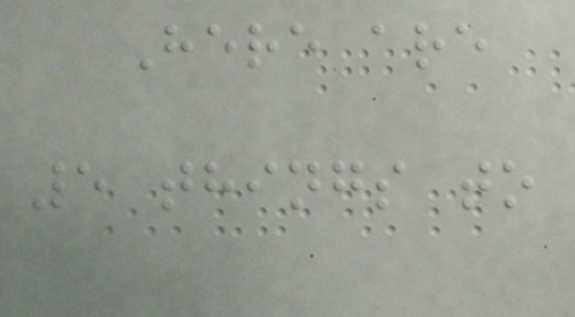Here are
5 things to
